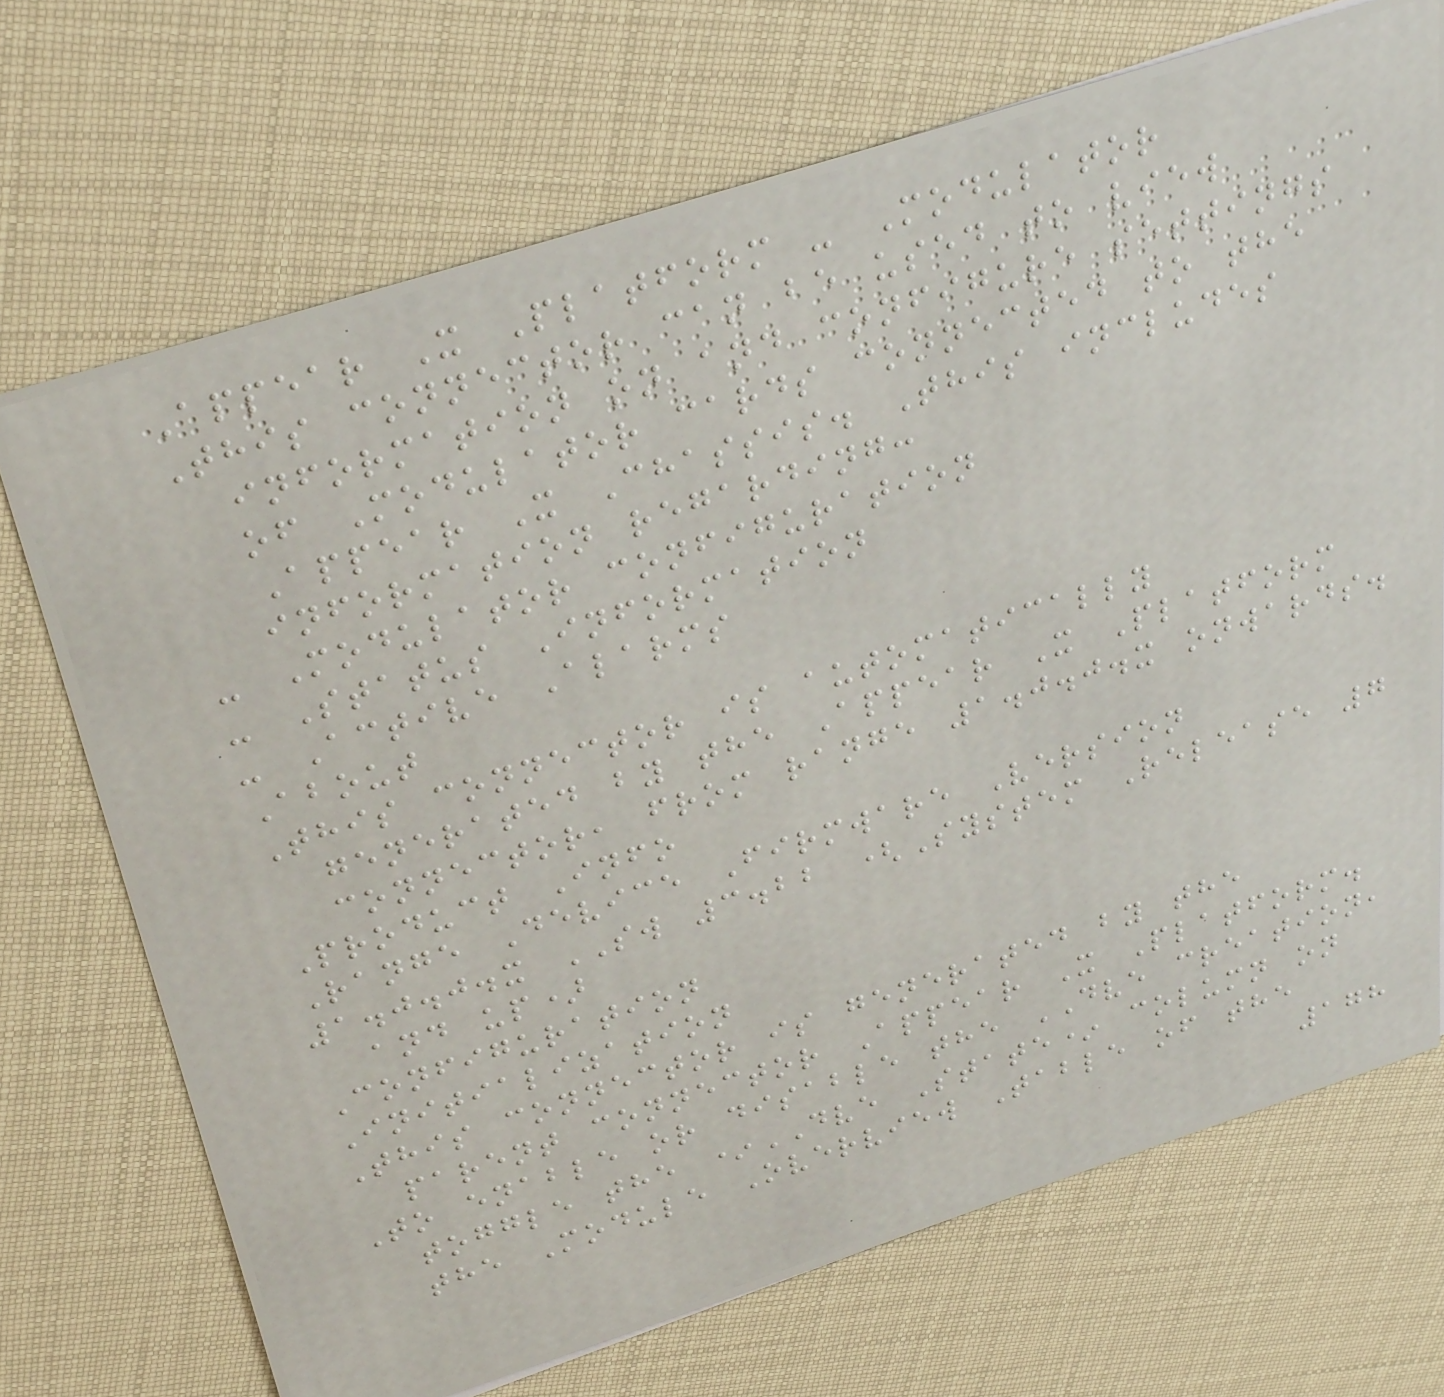Appear X Platform - Modulator
This connector can be used to view
information on and configure settings
of Modulator cards connected to the
Appear X Chassis. This includes
information regarding:
- Modulator configuration
- Status Information
- Active Alarms
About
This connector is automatically
generated by the Appear X Platform
connector, from range 1.0.0.x onwards.
Product Info
Range Device Firmware Version
1.0.0.x SW 3.22 (System Release 7
and up)
Configuration
Initialization
This connector is generated by the
parent connector Appear X Platform.
To enable or disable the DVE creation,
toggle the *DVE State* column on
the Module Overview Table of the
178
